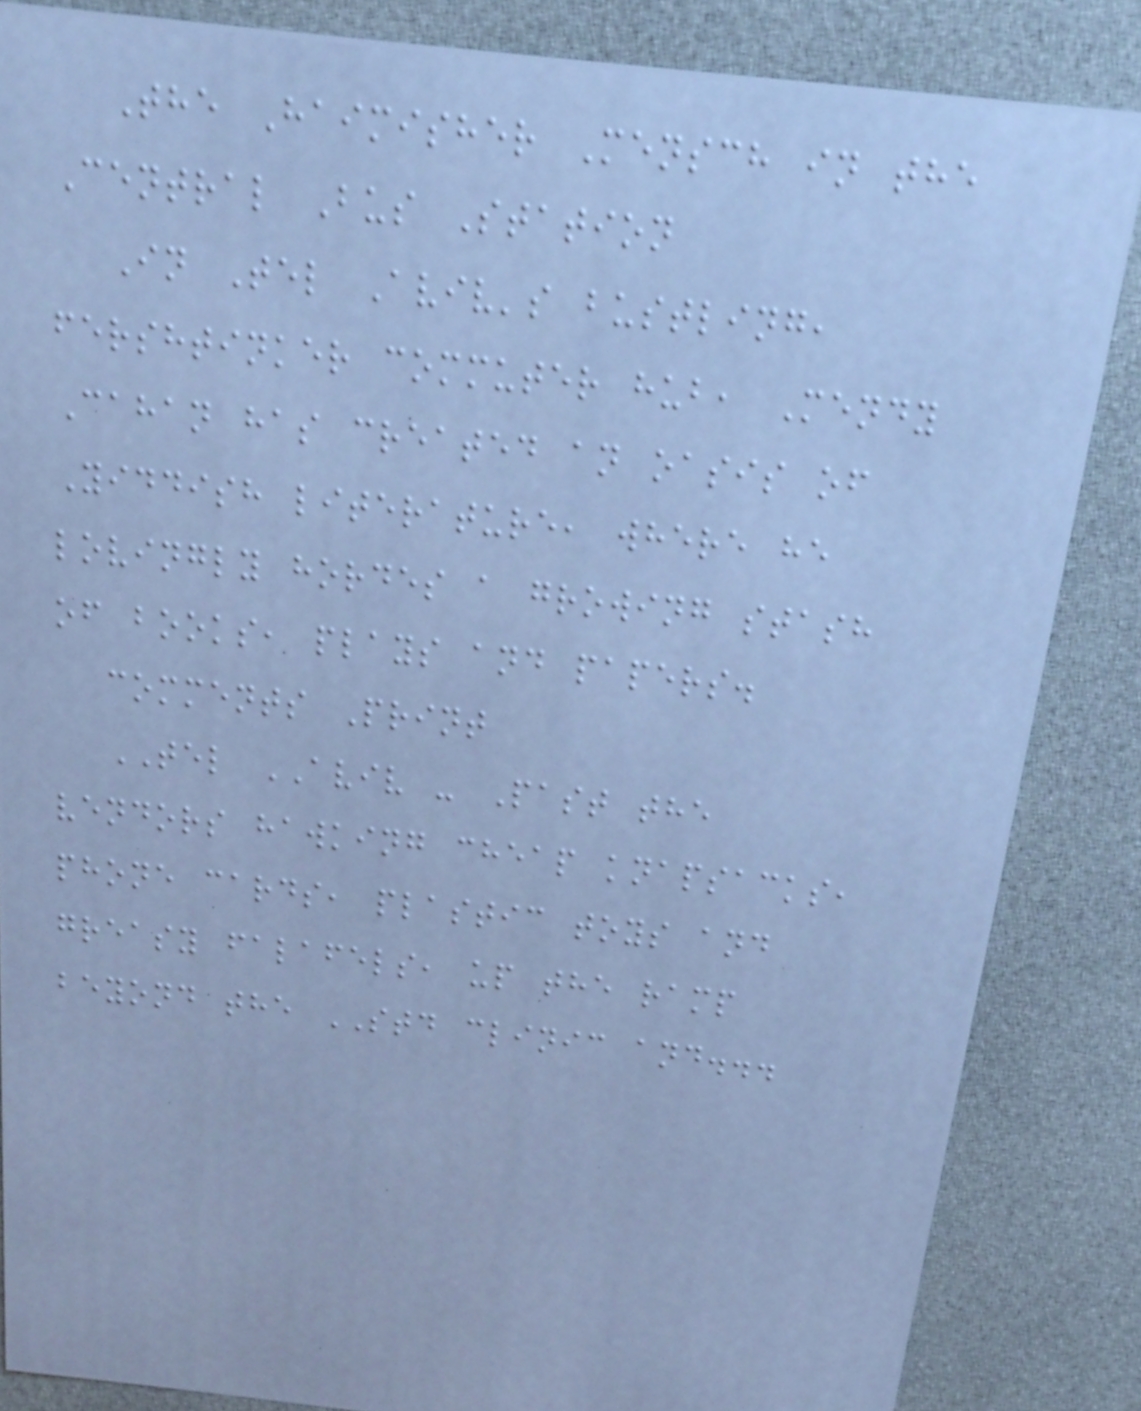The Haimisher Mensch in the
Central Bus Station
In Tel Aviv's bustling,
fershtinker commuter hub, Mendy
Cahan has created an oasis of
Yiddish literature, where he
lovingly hordes a growing stash
of books, plays and papers.
comments Print
TEL AVIV - Past the
vendors hawking cheap knapsacks,
phone cards, plastic toys and
greasy falafels, up the ramp
beyond the STD clinic and...
